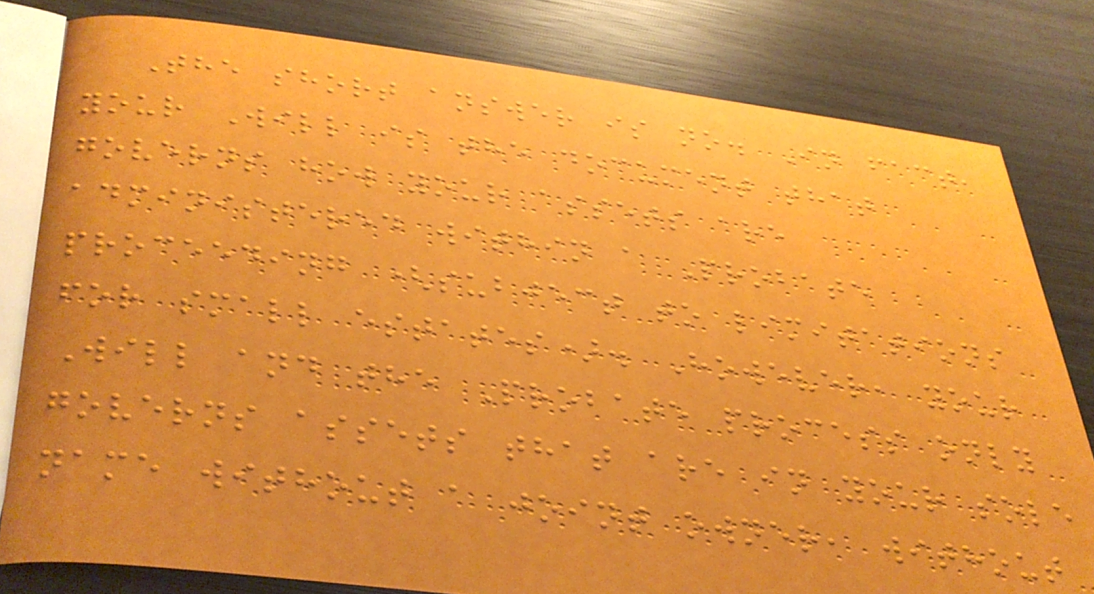The short answer is no. In fact,
your Will is the document that
governs how your assets are
administered within a Probate
proceeding (subject to limitations
for small estates). However, your
Will and the Probate process only
governs assets that are in your sole
name without a joint owner, without
